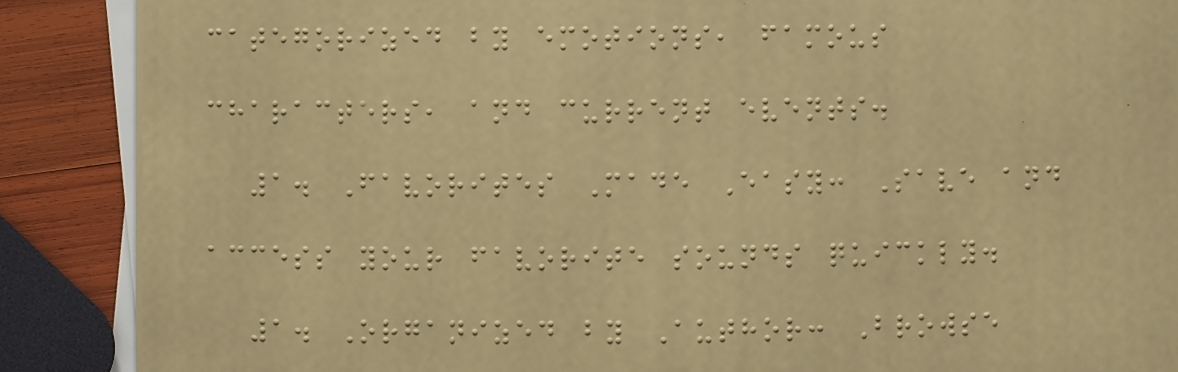categorized by emotions, famous
characters, and current events.
1. Favorites Made Easy: Save and
access your favorite sounds quickly.
1. Organized by Author: Browse
